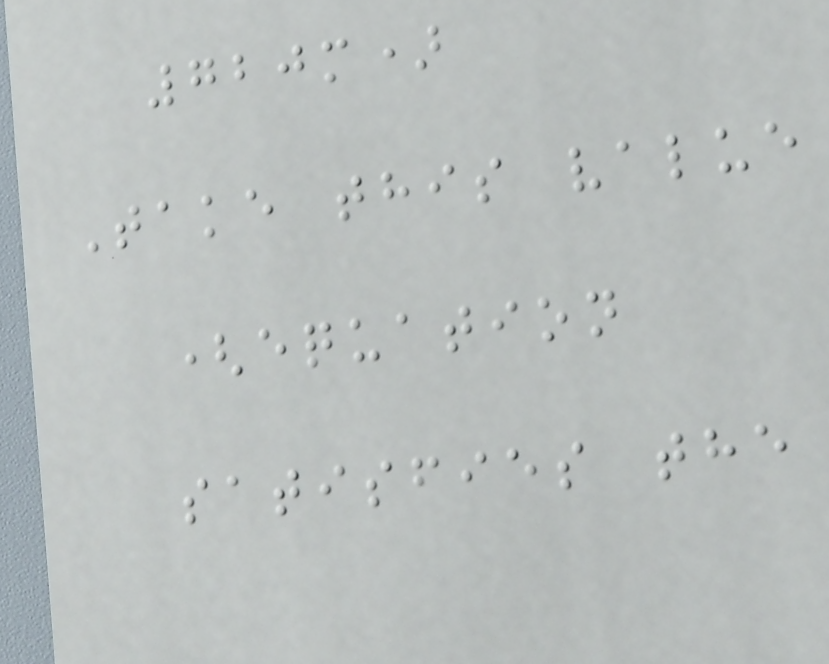720m)
Take this value
(equation
satisfies the
